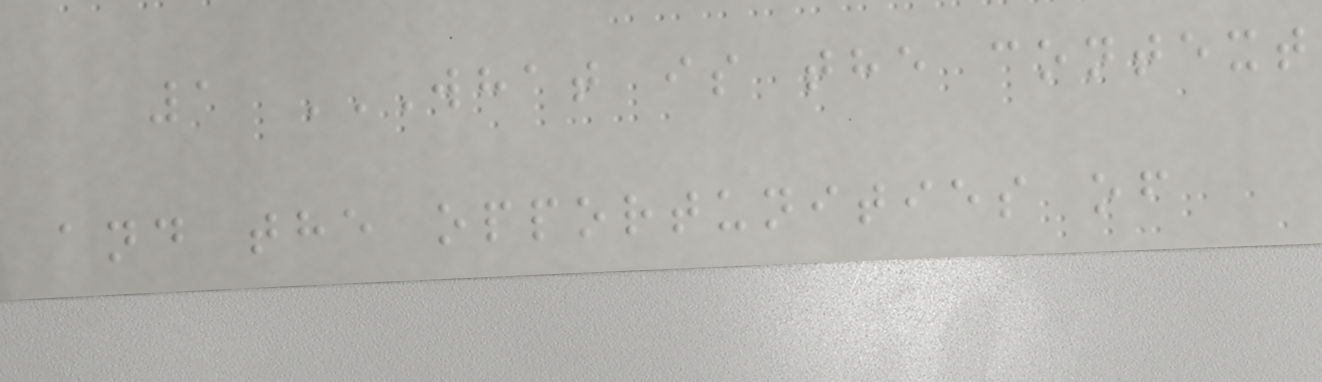1 WHAT IS THE CONTEXT
AND THE OPPORTUNITIES OF
